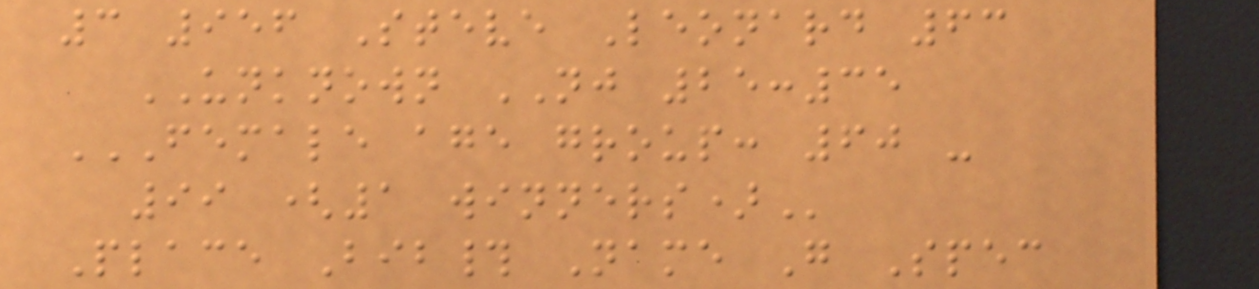3 956 Steve Leonard 63
UNKNOWN NJ 25:35
FEMALE AGE GROUP: 60 -
99 (1 WINNERS)
Place Bib# Name G Spec
